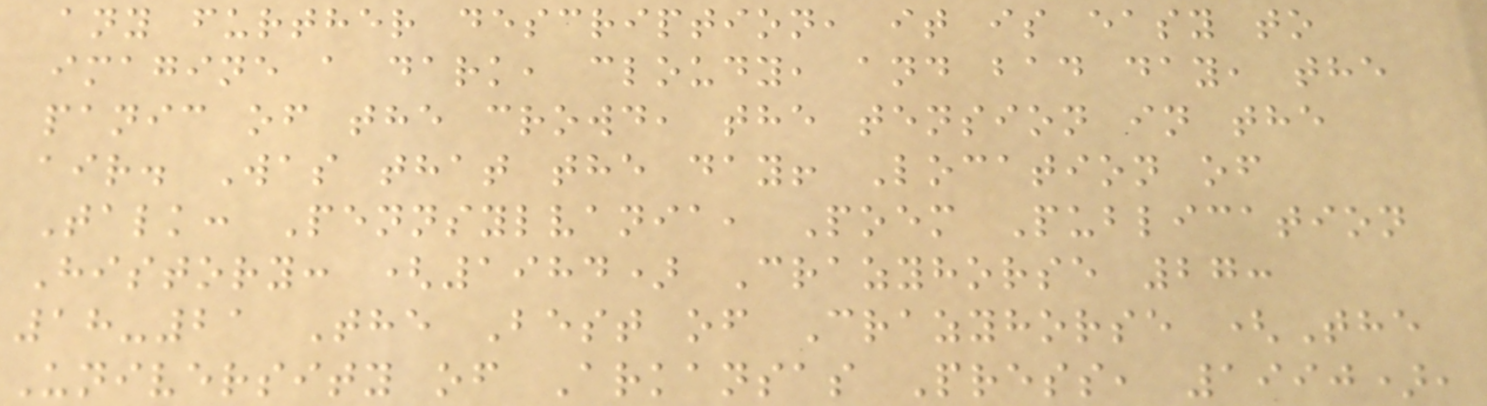any further description, it is easy to
imagine a dark, cloudy, and bad day, the
panic of the crowd, the tension in the
air. Was that the day! Location of
Talk: Pennsylvania, Poem Publication
History: (1984) Crazyhorse 27:
18-21 The Best of Crazyhorse (The
University of Arkansas Press, 1990),
